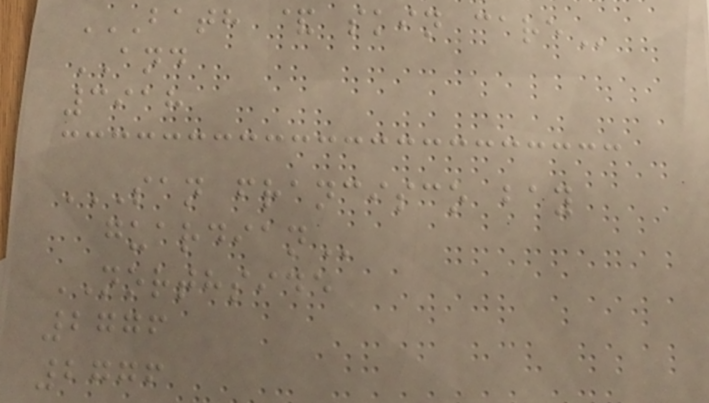BATH & SKIN CARE
AND
3918
SAN FRANCISCO BAY
GUARDIAN
NORTHSIDE
2776
2776
